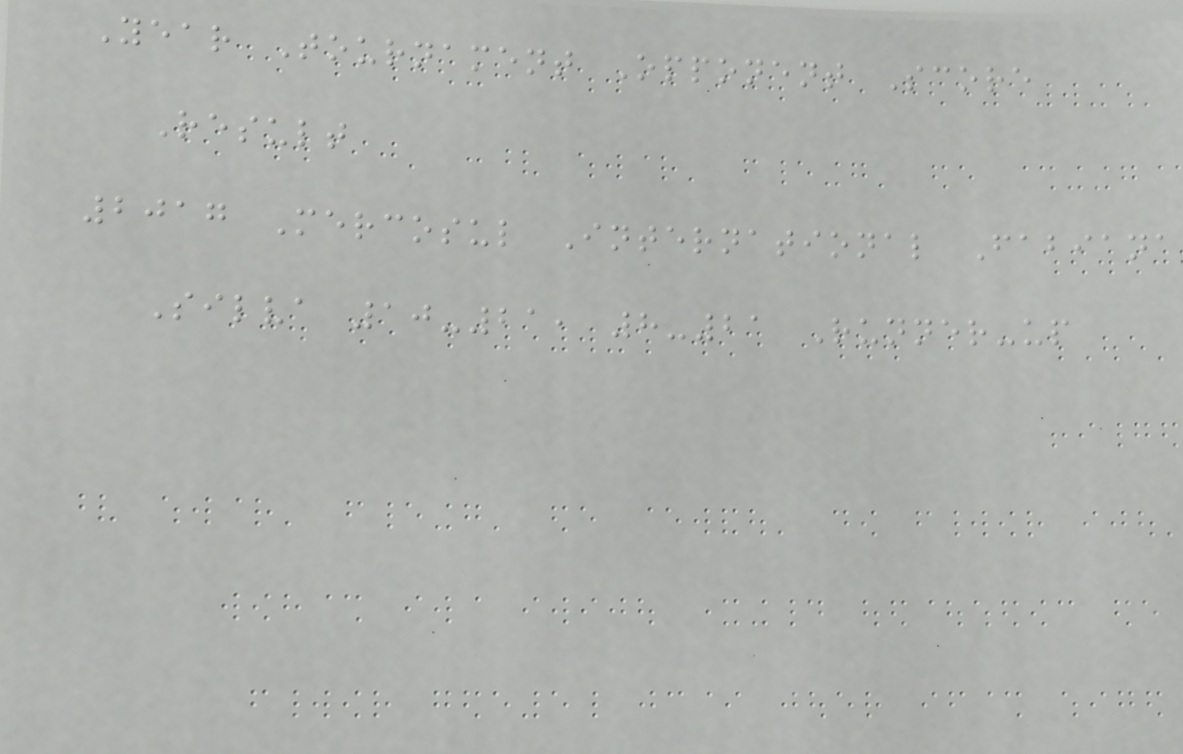Year Tournament Opponent Score
Result
2017 Mercosul International Fabiana
Silva 10-21, 8-21 Runner-up
